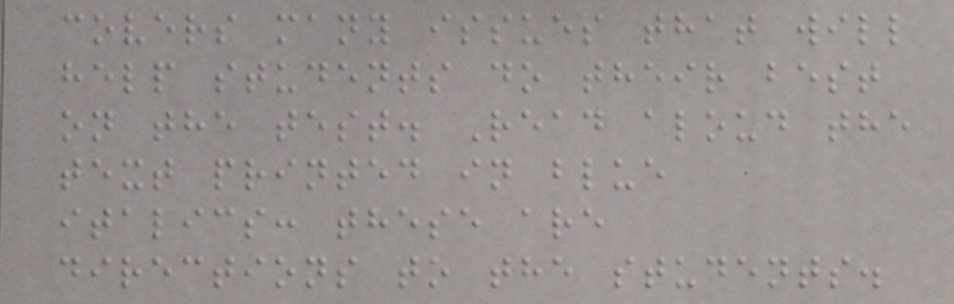covers many issues that will
help students do their best
on the test. Read aloud the
text printed in blue
italics: these are
directions to the students.
